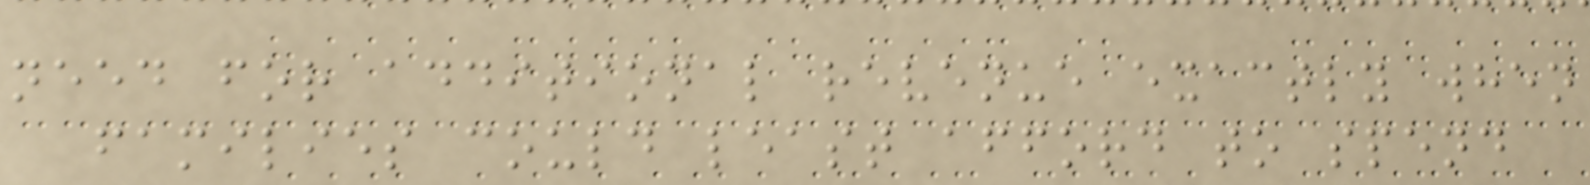need for additional revenue exactly when
families could least afford to spend
